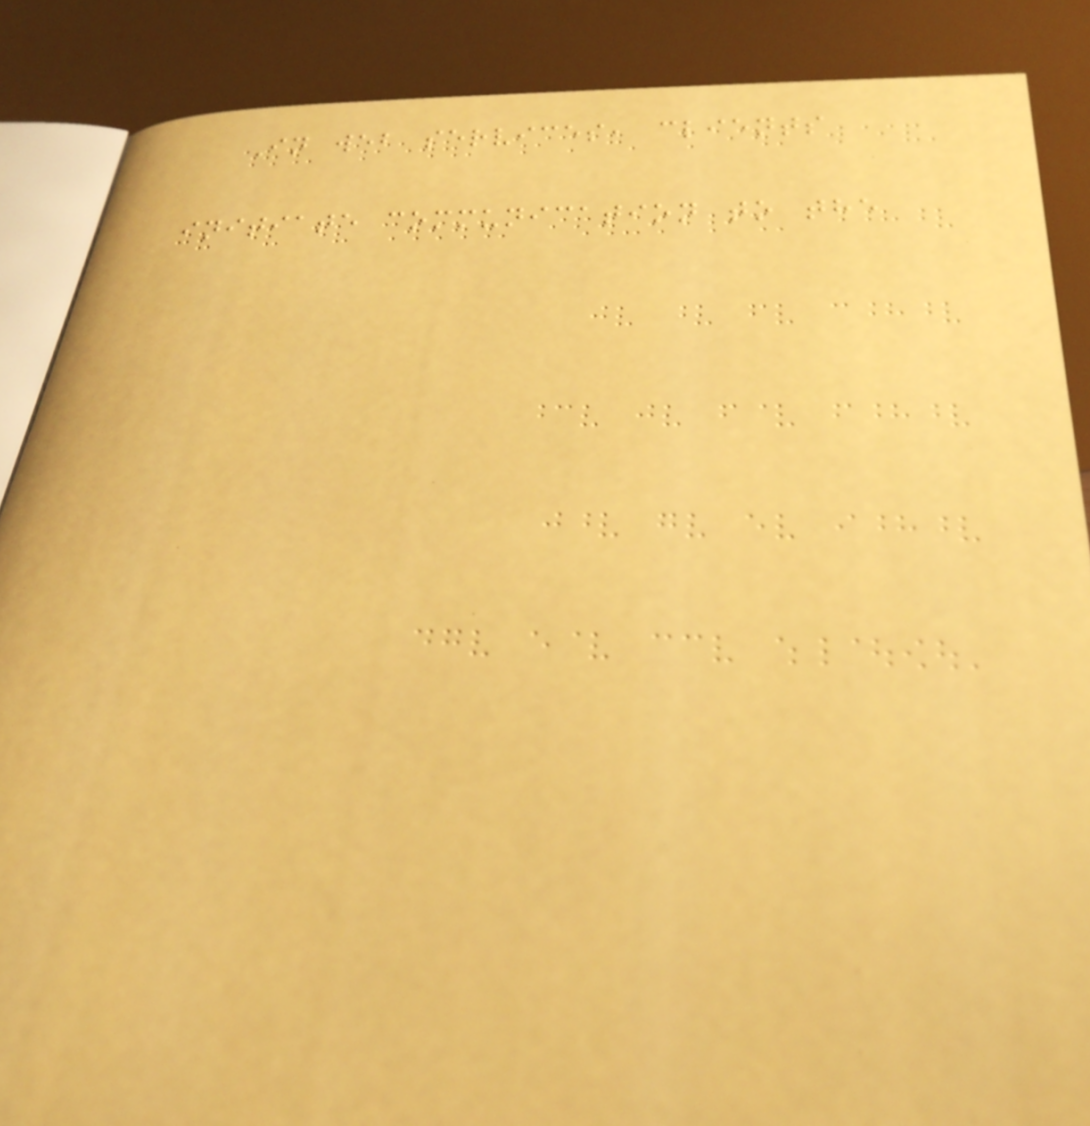In web services, clients
initiate communication to the
